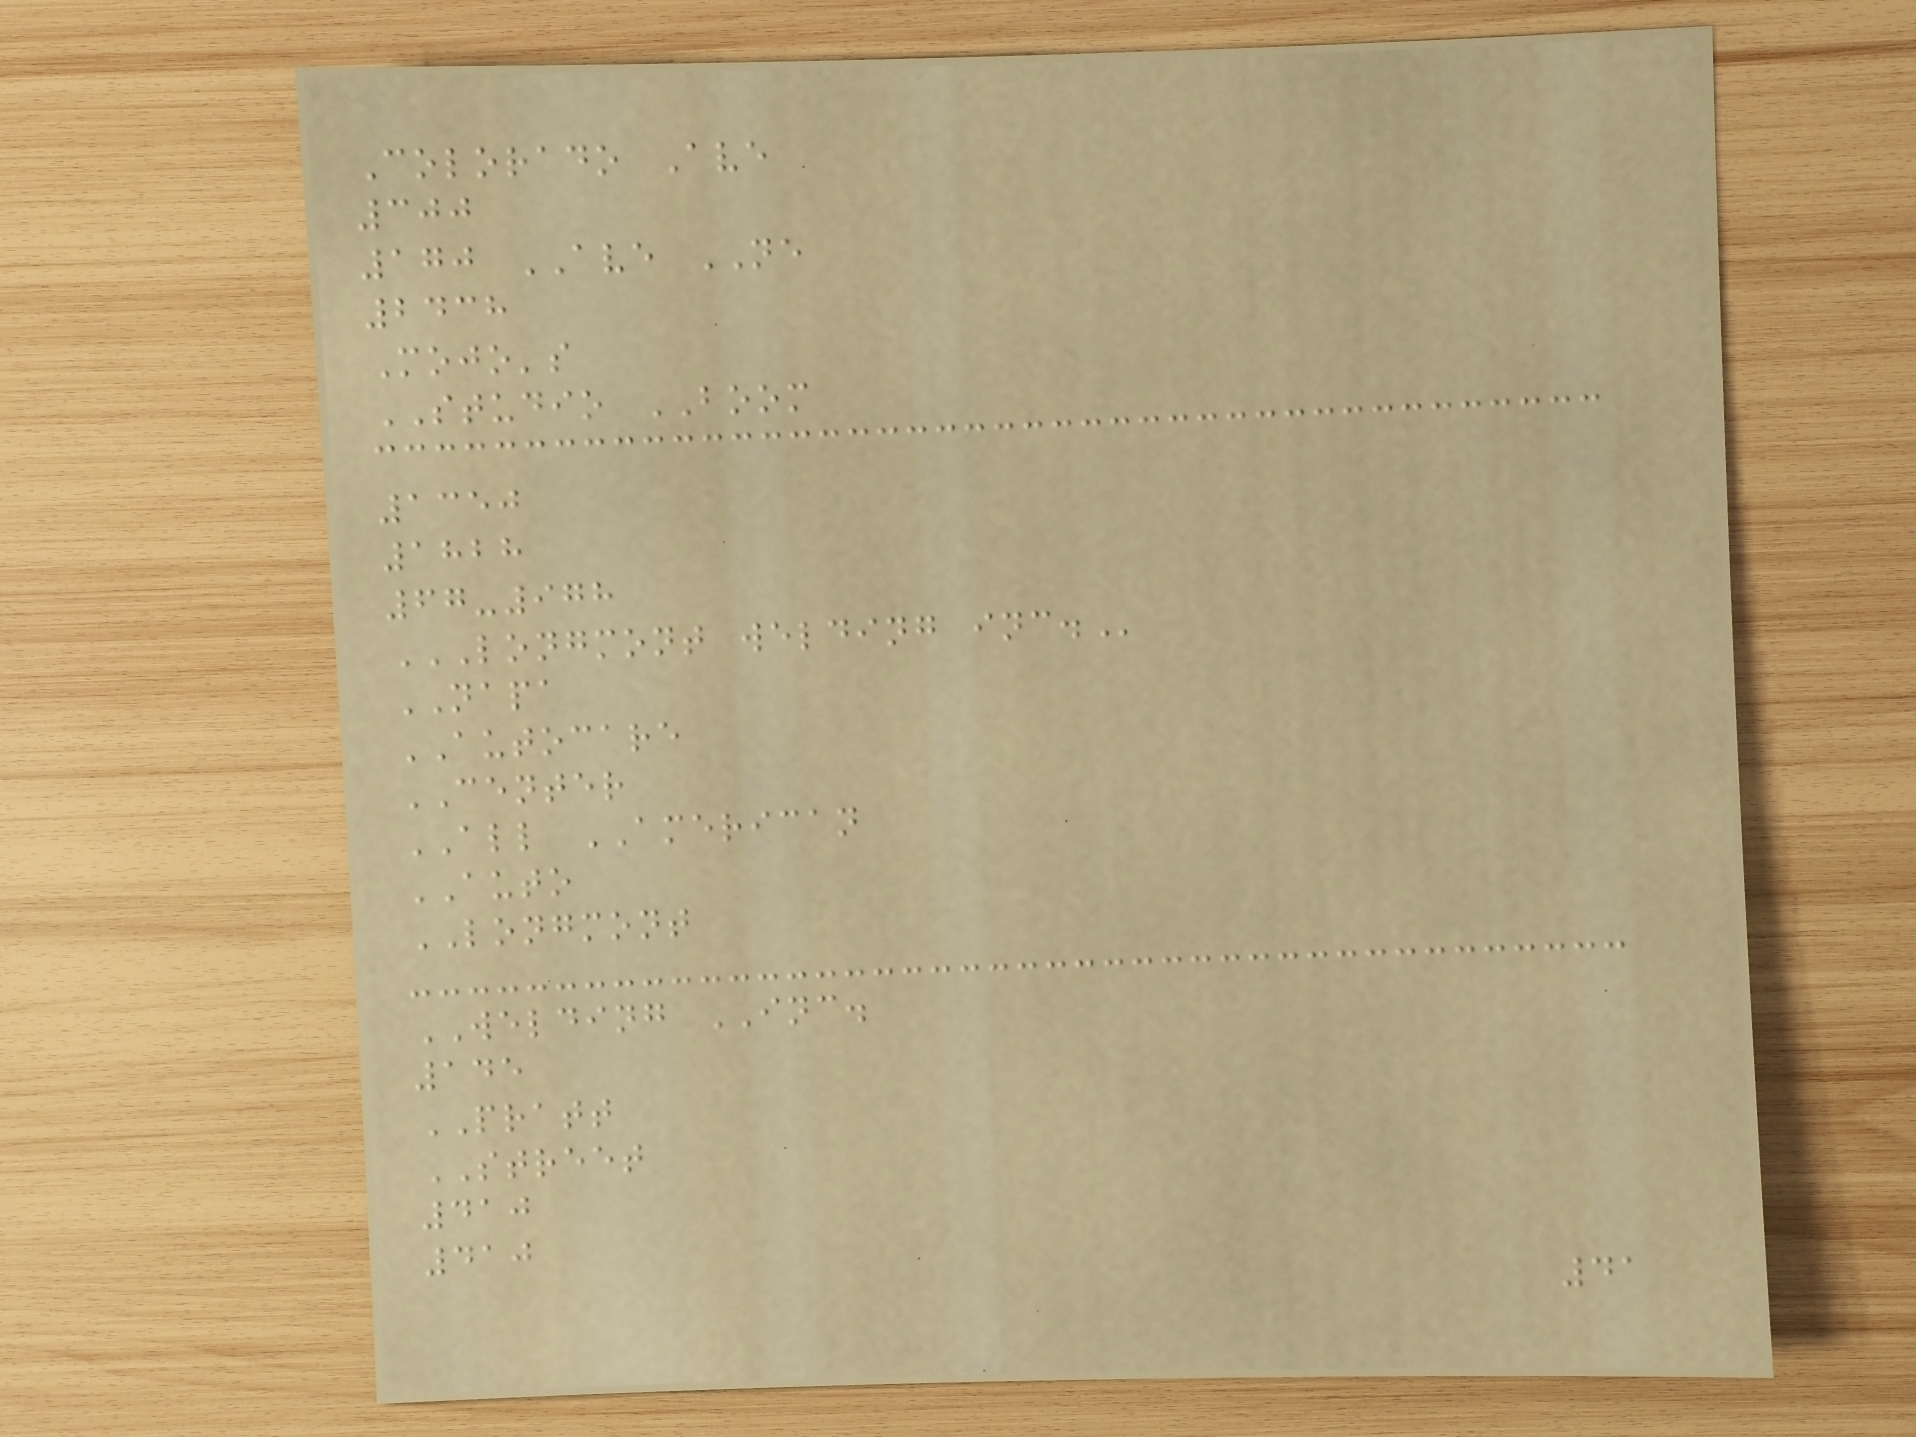Colorado Ave
300
170 AVE NE
2438
Mojo's
STUDIO BOOM
1350
1828
67-978
LONGMONT WELDING INC.
NAPA
AUTOCARE
CENTER
ALL AMERICAN
AUTO
LONGMONT
WELDING INC.
145
PRATT
STREET
410
410
41
